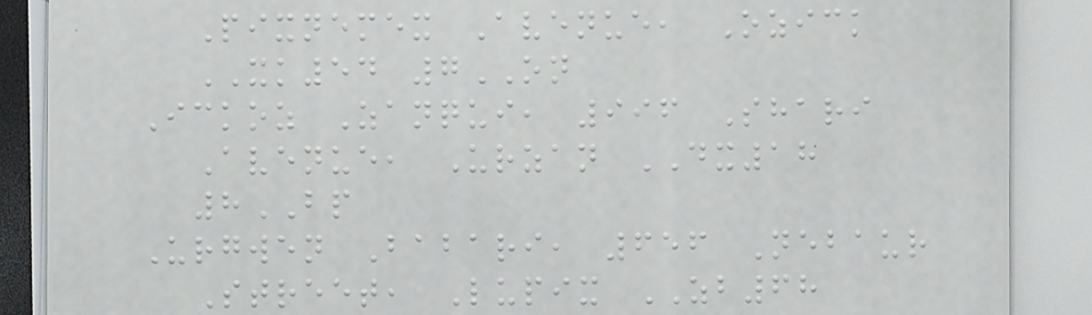Pixnemex Avenue, Ozick
XK54 7ON
Ickoz Zanqui, 996 Shari
Avenue, Urzan DX18
8BP
Urgwen Babari, 656 Nebaur
Street, Lupix ZB68
